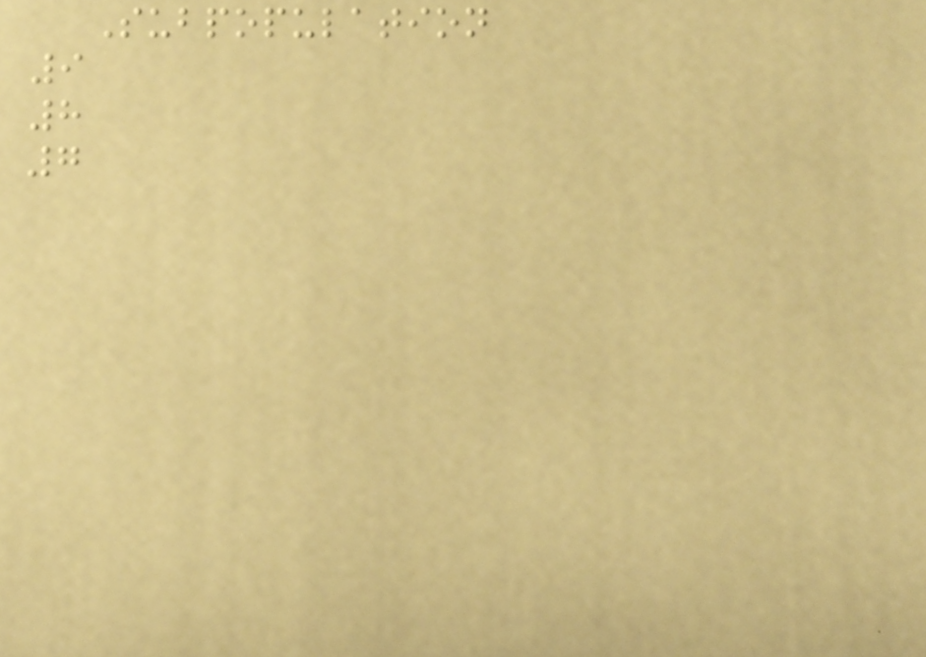Subpopulation
9
8
7
